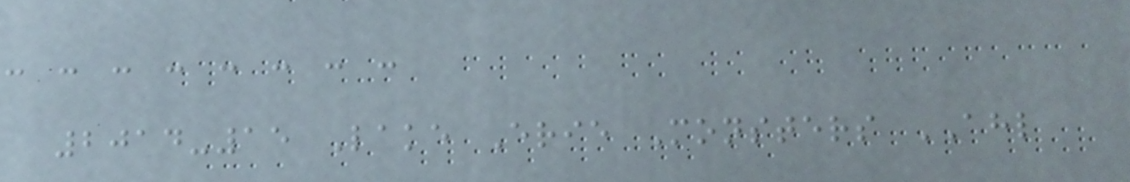- - - - - - - -
2014-15 Lake Erie Monsters AHL
